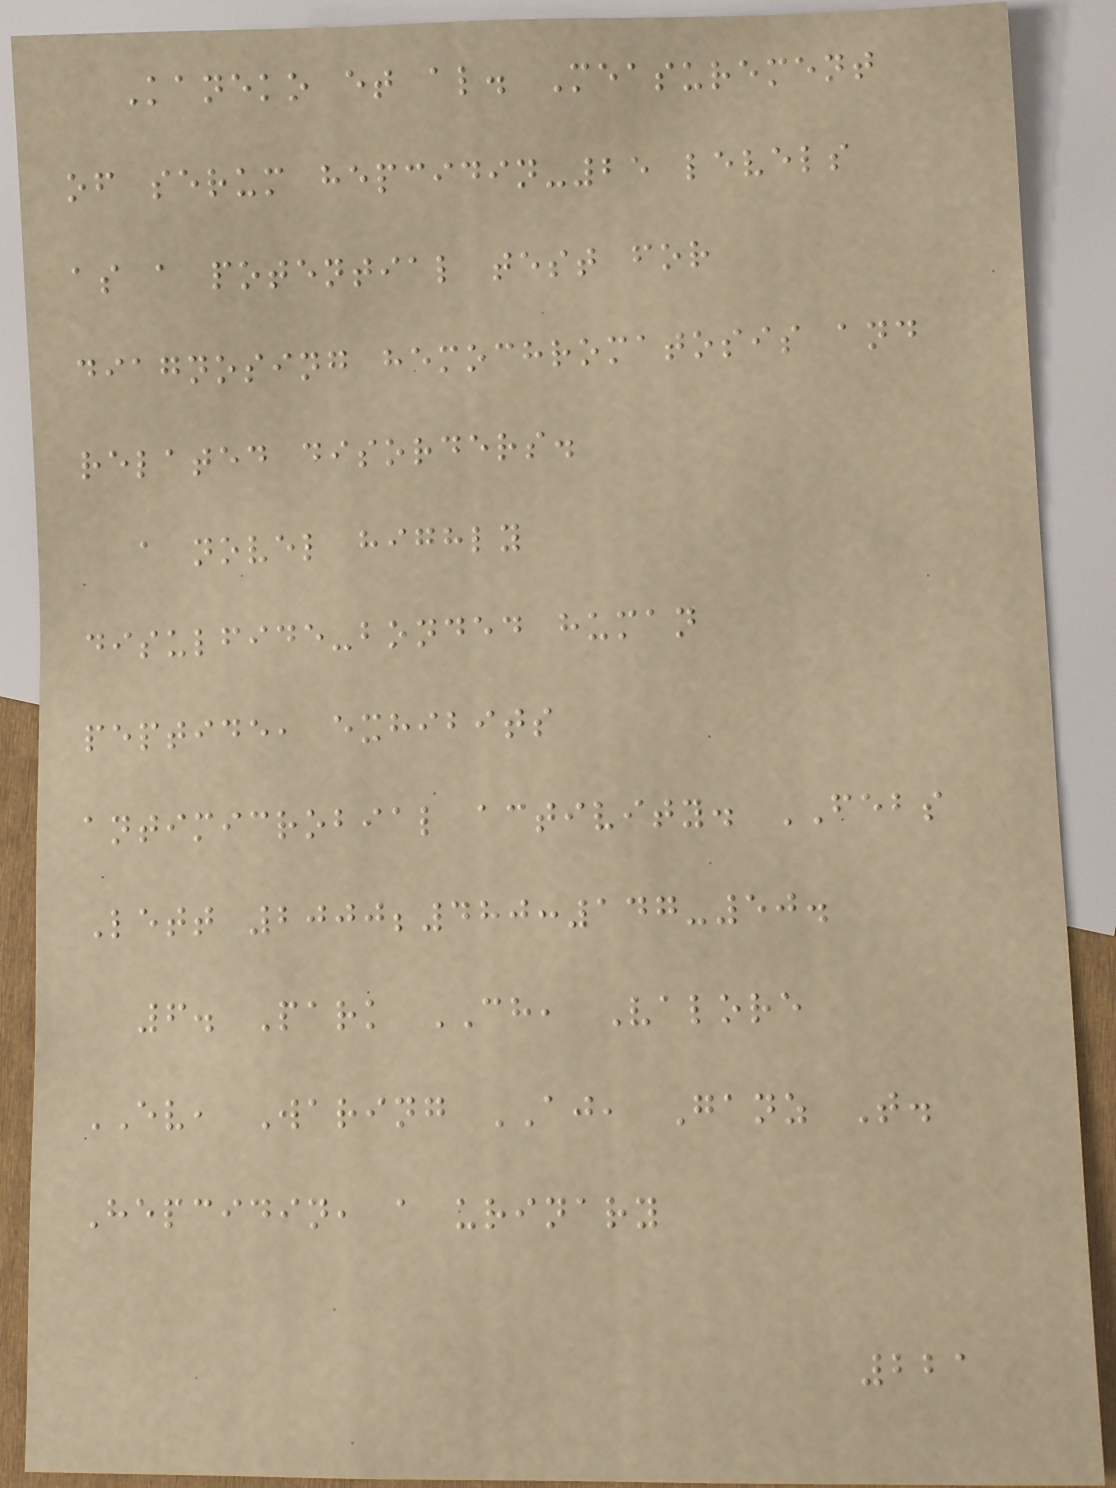Kaneko et al. Measurement
of serum hepcidin-25 levels
as a potential test for
diagnosing hemochromatosis and
related disorders.
a novel highly
disulfide-bonded human
peptide, exhibits
antimicrobial activity. FEBS
Lett 2000;480:147-50.
6. Park CH, Valore
EV, Waring AJ, Ganz T.
Hepcidin, a urinary
221
